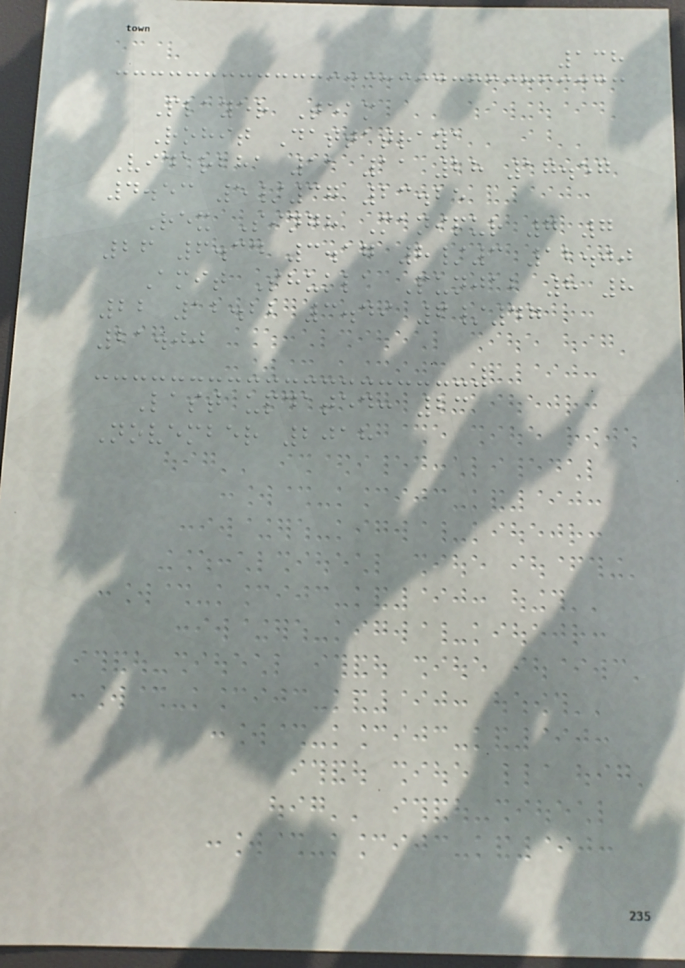138
Player Team
Rohit Dattatraya
Vidarbha 11 11 28 17.57
4.53 5/37 23.25
Rex Singh Manipur 7 7
26 6.34 3.17 8/3 12.00
Amit Shukla Punjab 8 8
22 12.22 3.49 6/47
21.00
Last updated: 23
November 2018
